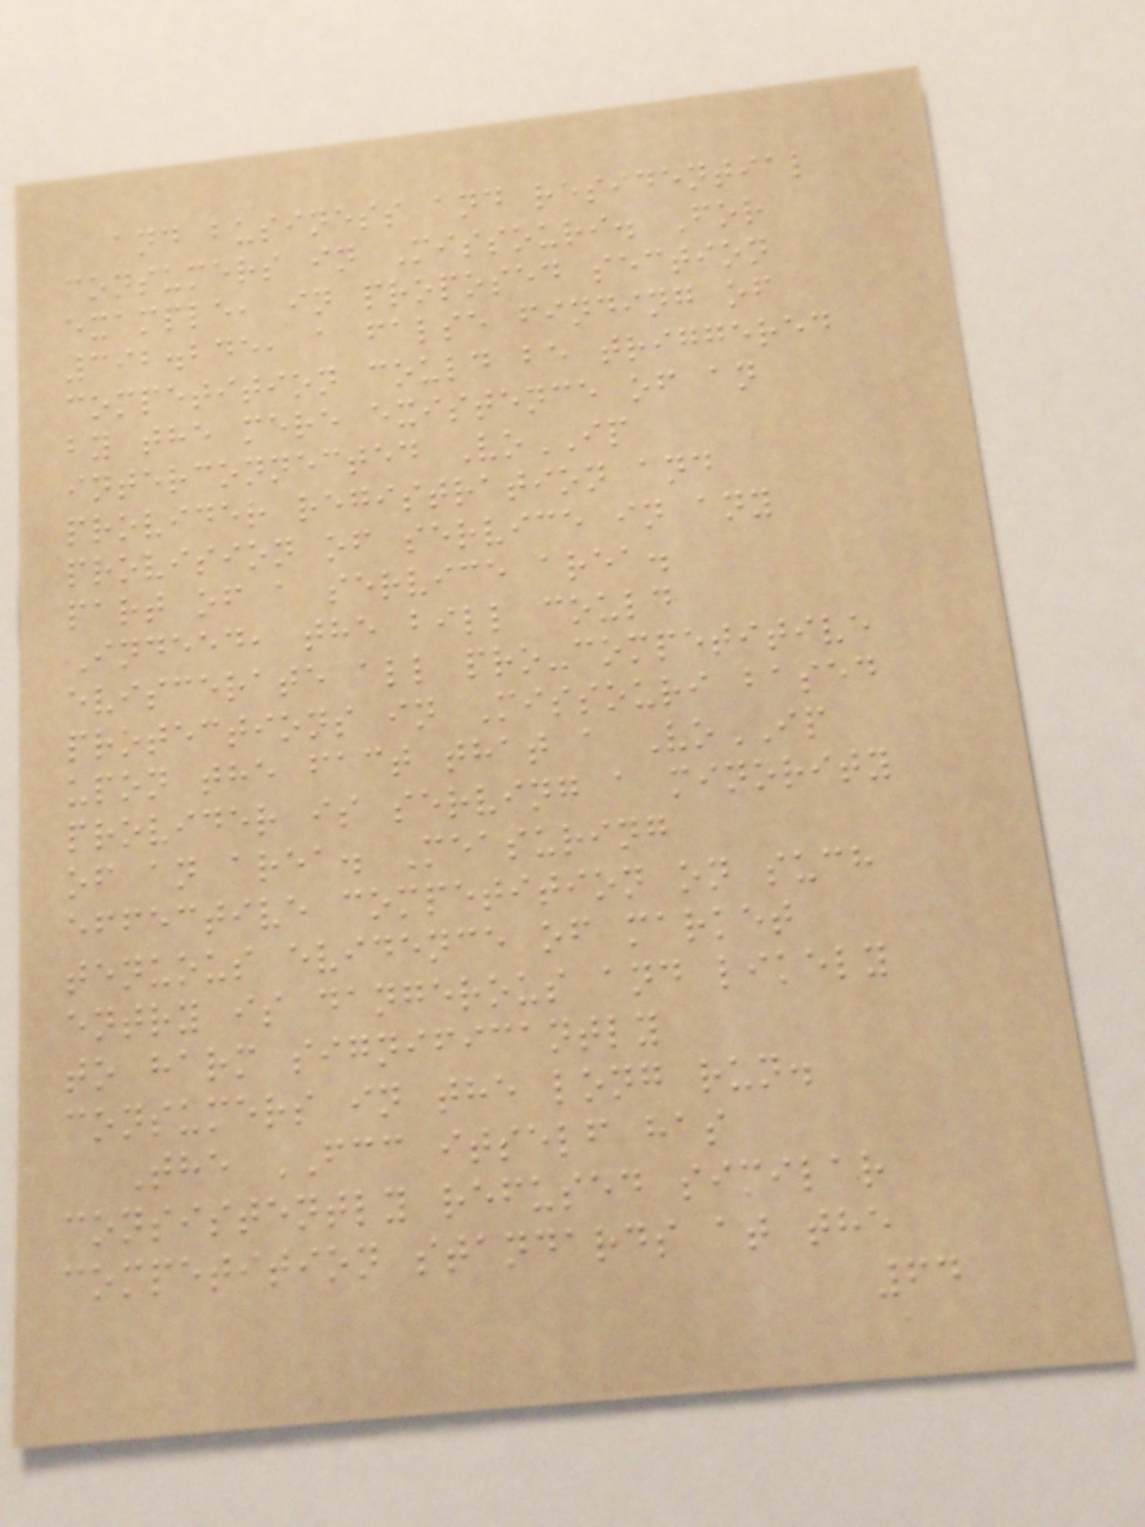and business and residential
consumers in Missouri. For
example, in proposed section
392.245, a false finding of
competition could be triggered
by the mere existence of an
interconnected VoIP
provider registration and
provision of service in any
part of a service area.
Indeed, the bill could
eviscerate all pro-competitive
protections in Missouri based
upon the fact that a VoIP
provider is serving a minority
of an area. Measuring
effective competition on such
tenuous evidence of market
entry is dangerous and likely
to harm significantly
consumers in the long run.
The FCC itself has
consistently refused similar
competition standards at the
64
